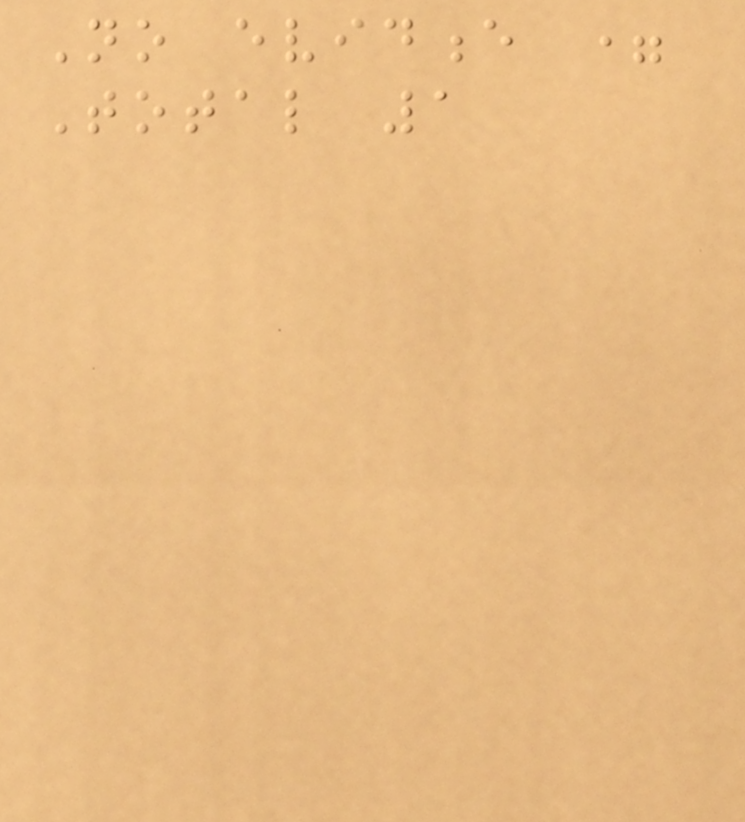No evidence =
Total 1
